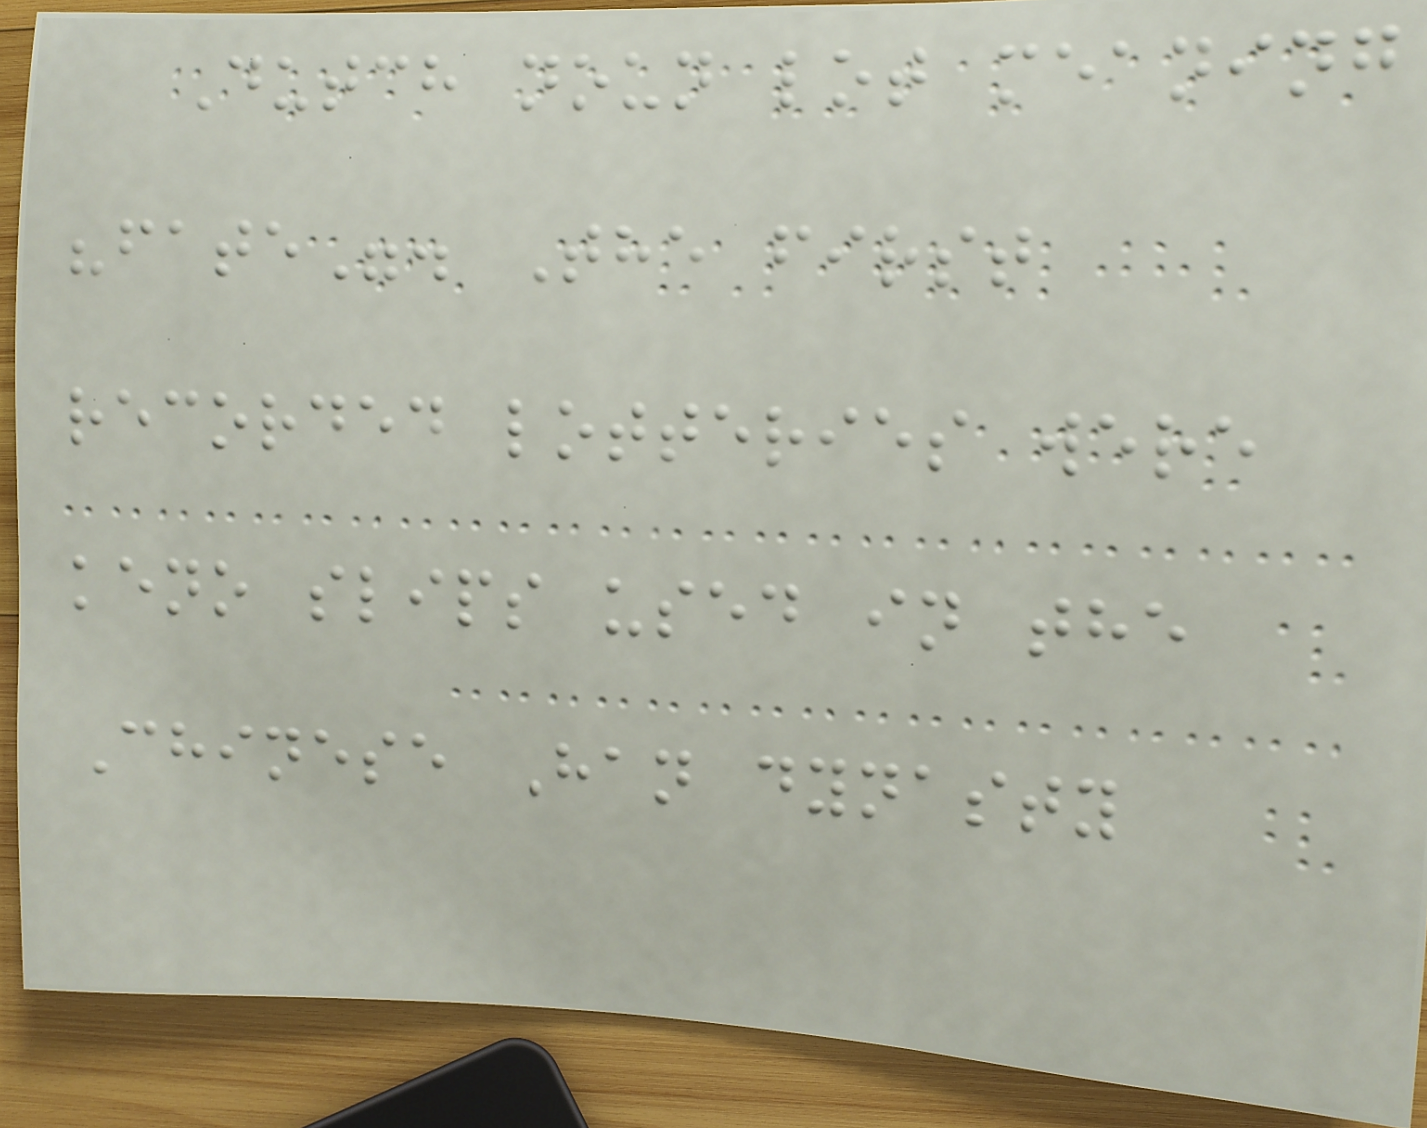Dutch noun lot meaning
"fate". The first
recorded lotteries were
keno slips used in the
Chinese Han dynasty
